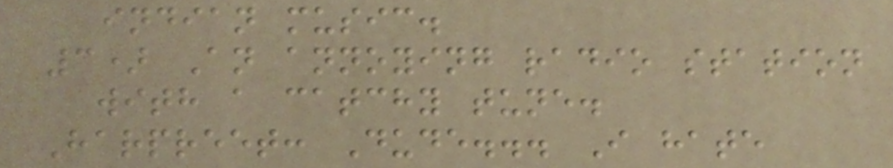indian music.
3) An annoying radio station
with a catchy tune.
Harpreet: Dude... I hate
